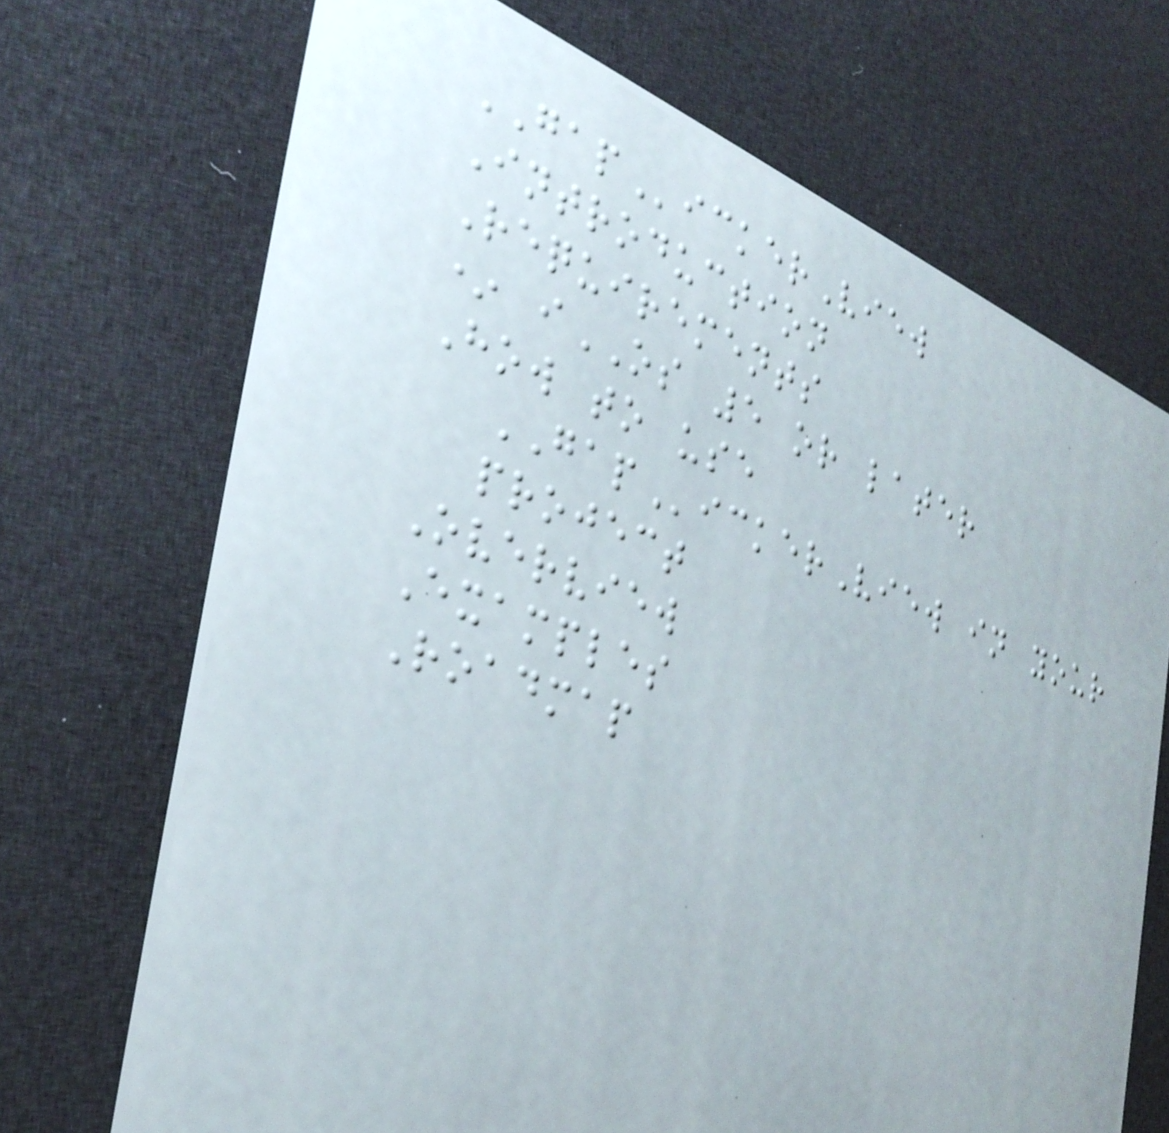GAPickerView
Introduction
Requirements
* iOS 5 or later
How to use
GAPickerView in your
project
Overview
Examples
Roadmap
